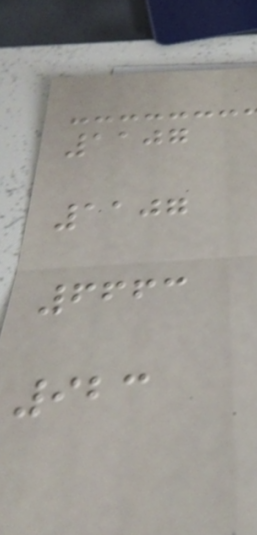1107
1107
6663
923
